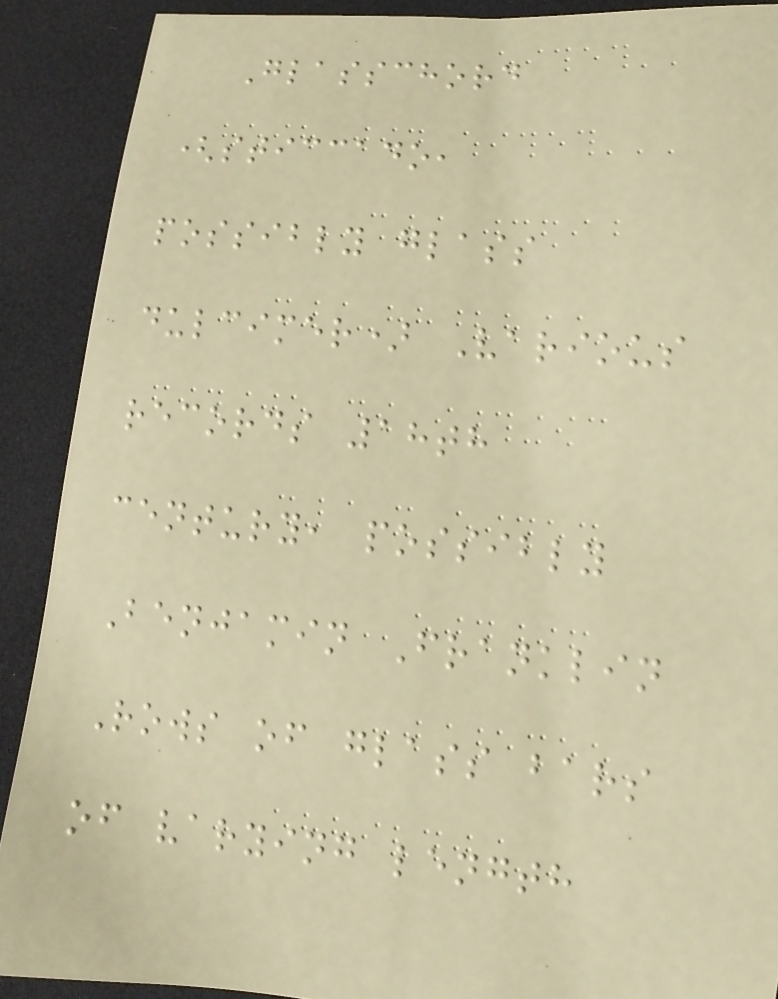Glasschord
(sticcado,
possibly glass
dulcimer) Various
records 18th
century, possibly
Benjamin Franklin
Rows of glass bars
of varying length
